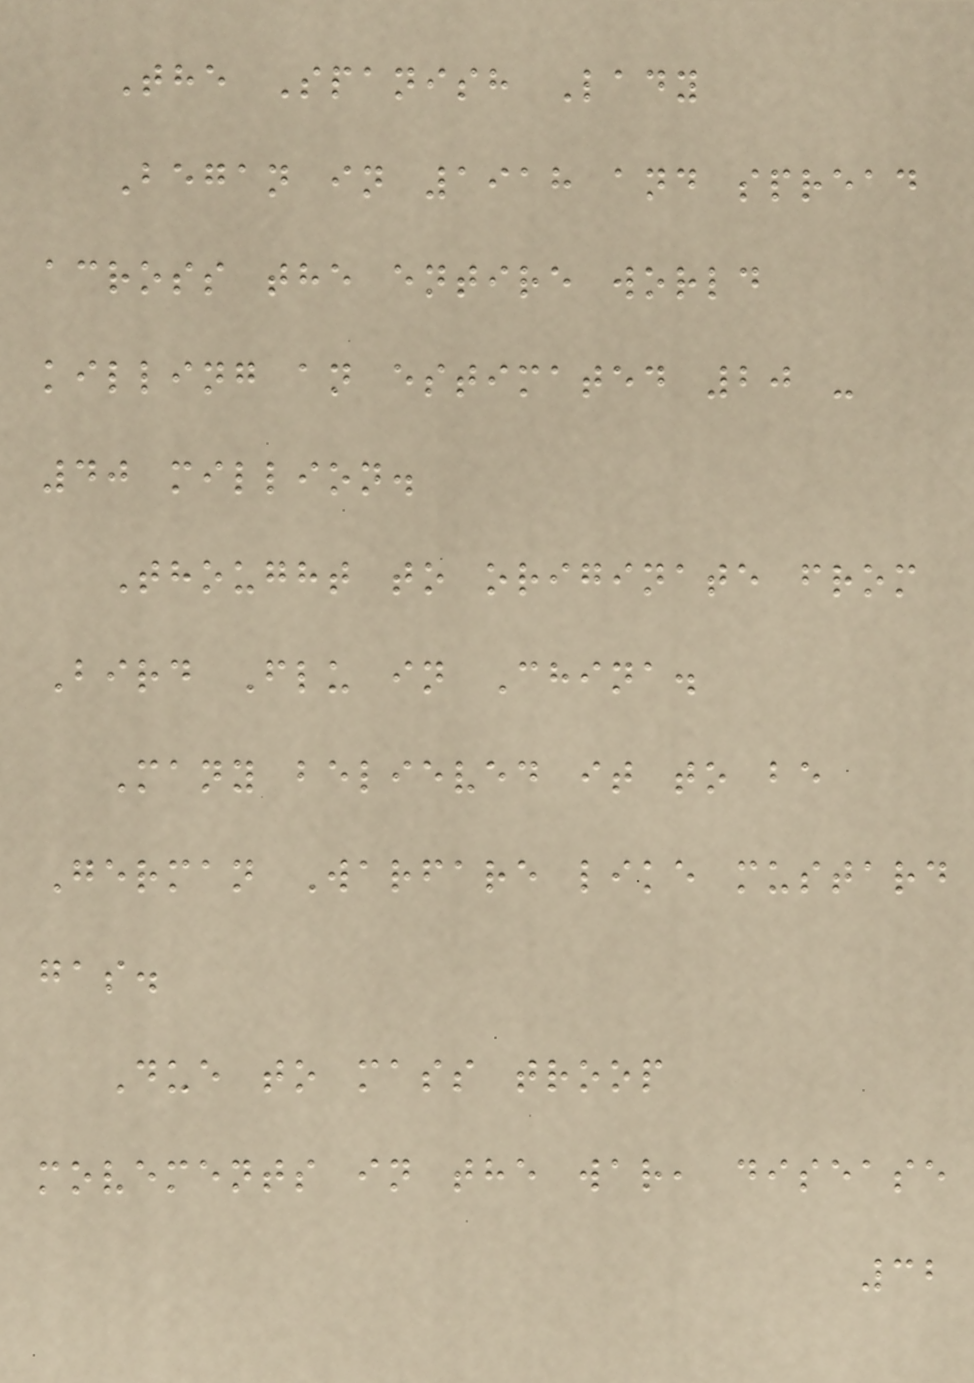The Spanish Lady
Began in 1918 and spread
across the entire world
killing an estimated 20 -
40 million.
Thought to originate from
Bird Flu in China.
Many believed it to be
German Warfare like mustard
gas.
Due to mass troop
movements in the war, disease
32
